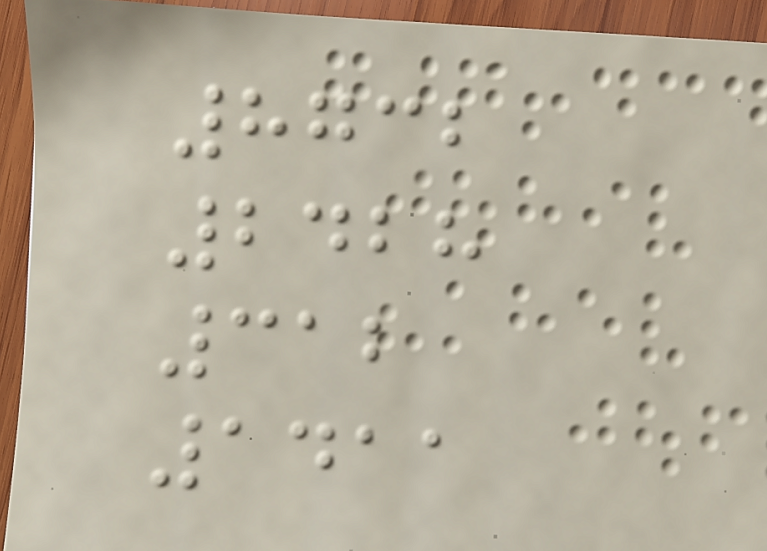8732
2428
312
1411
